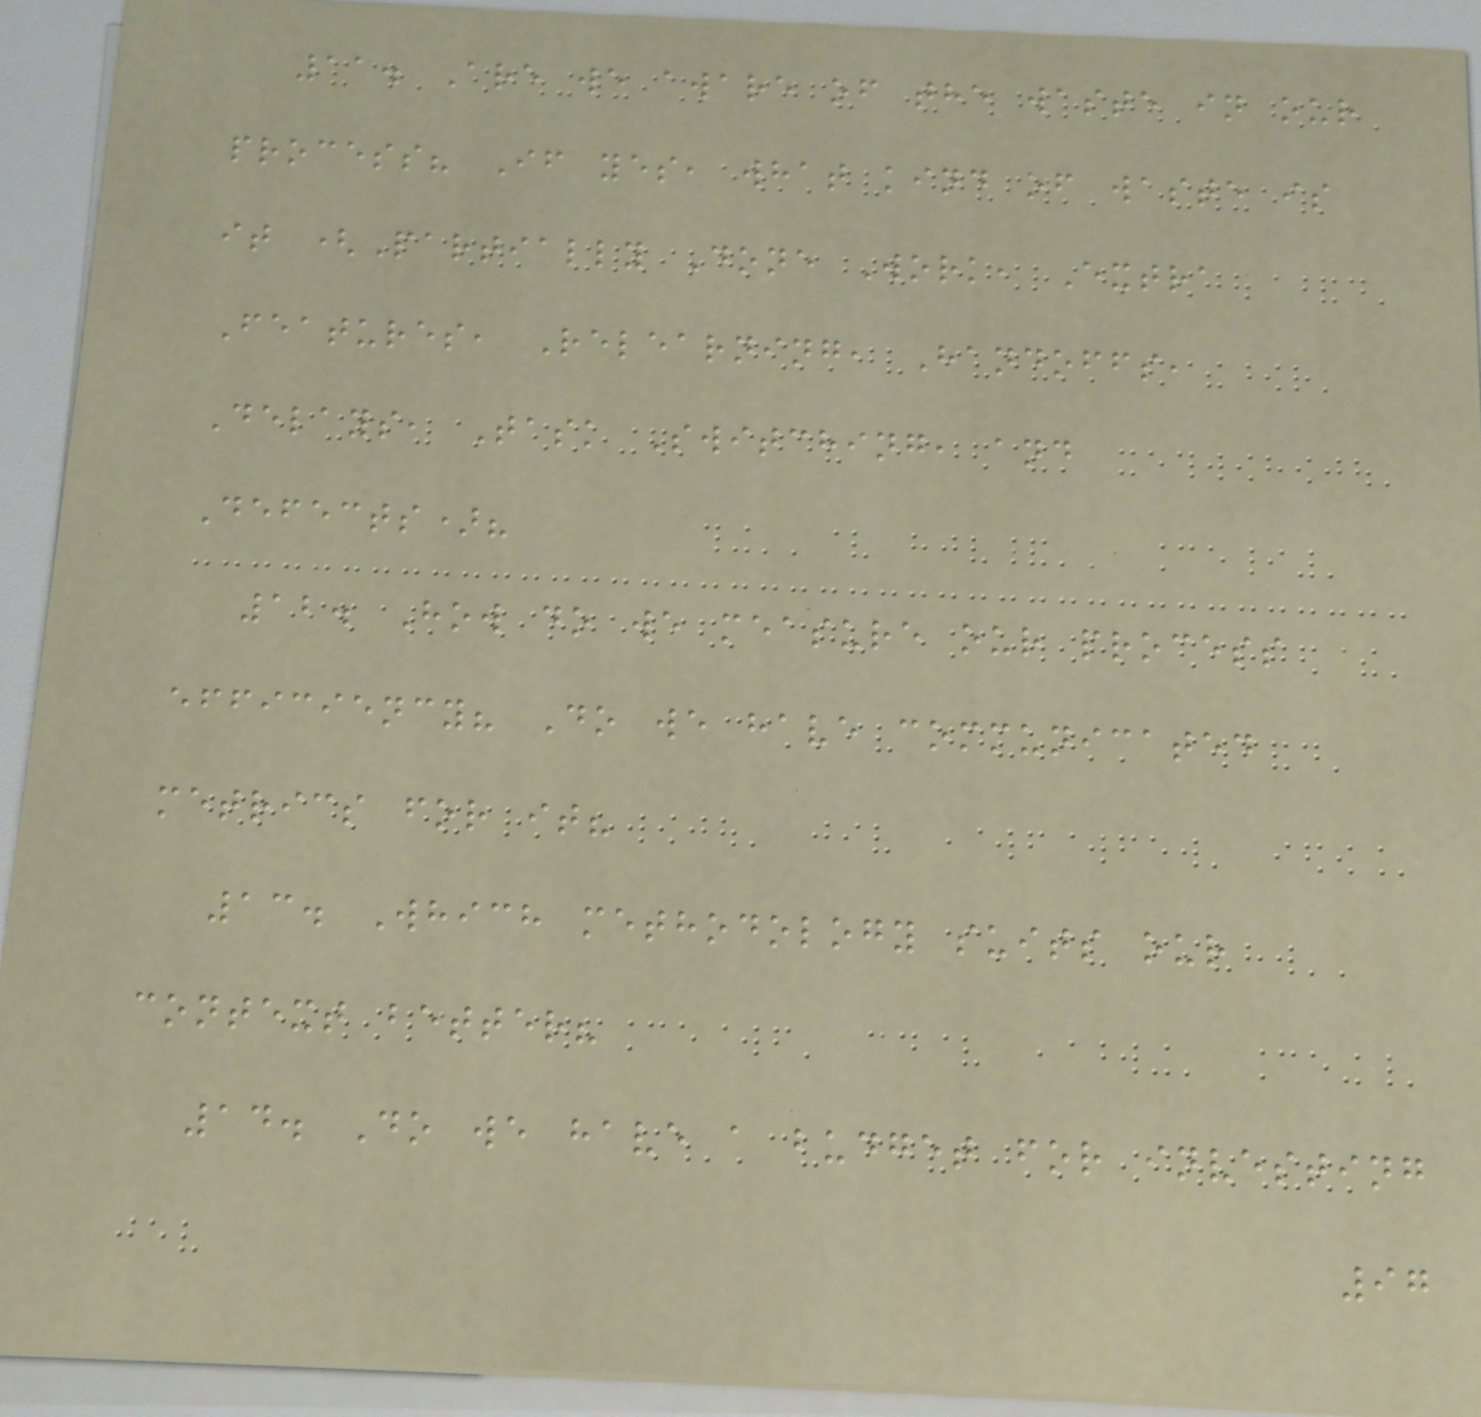11. Are we aware of the waste in our
process? If yes, what kind of waste is
it (Partially Done Work, Extra
Features, Relearning, Handoffs,
Delays, Task Switching, and
Defects)?
12. How do we measure our process
efficiency? Do we have communicated
metrics for it?
13. Which methodology suits our
context better?
14. Do we have a budget for investing
97
